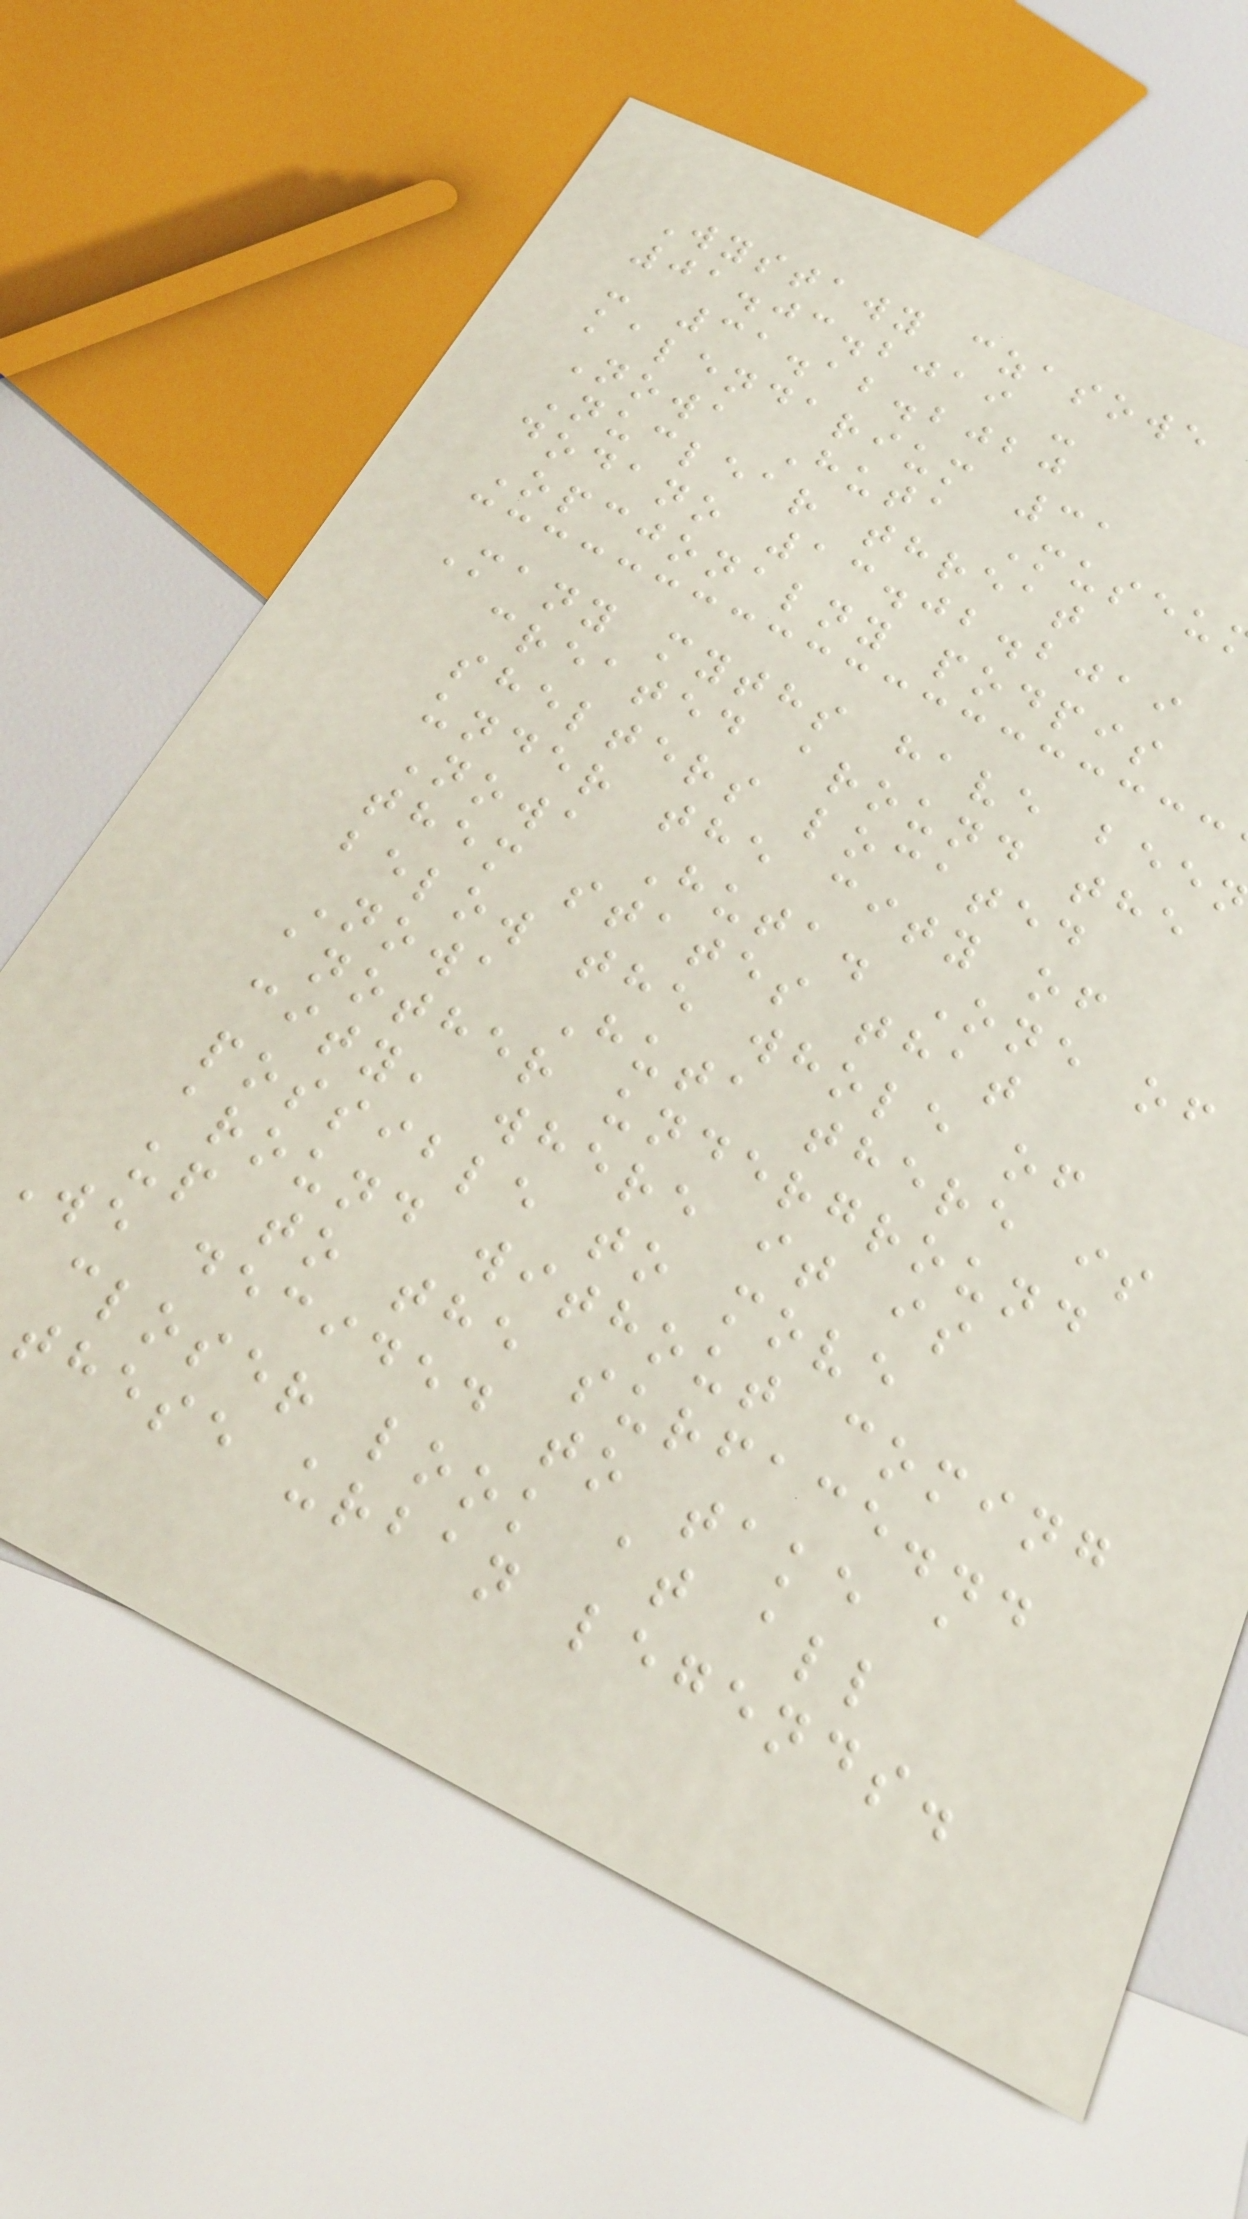Wystawy czasowe
01.03.2019 -
- 31.12.2020
kalendarium 31
Nowa Huta Museu
Nuclear threat
dodano 13.02.2019
Opcjonalny podpis
Many myths have bee
created around the
shelters located
under the city of
Nowa Huta. One of
them states that
below the whole of
Nowa Huta there is
another underground
city, where it is
possible to move
around without coming
up to the surface...
We decided to take a
closer look at all
these urban legends.
